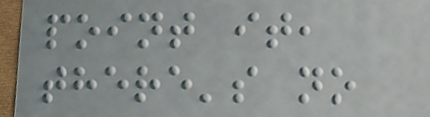point it,
there's no
